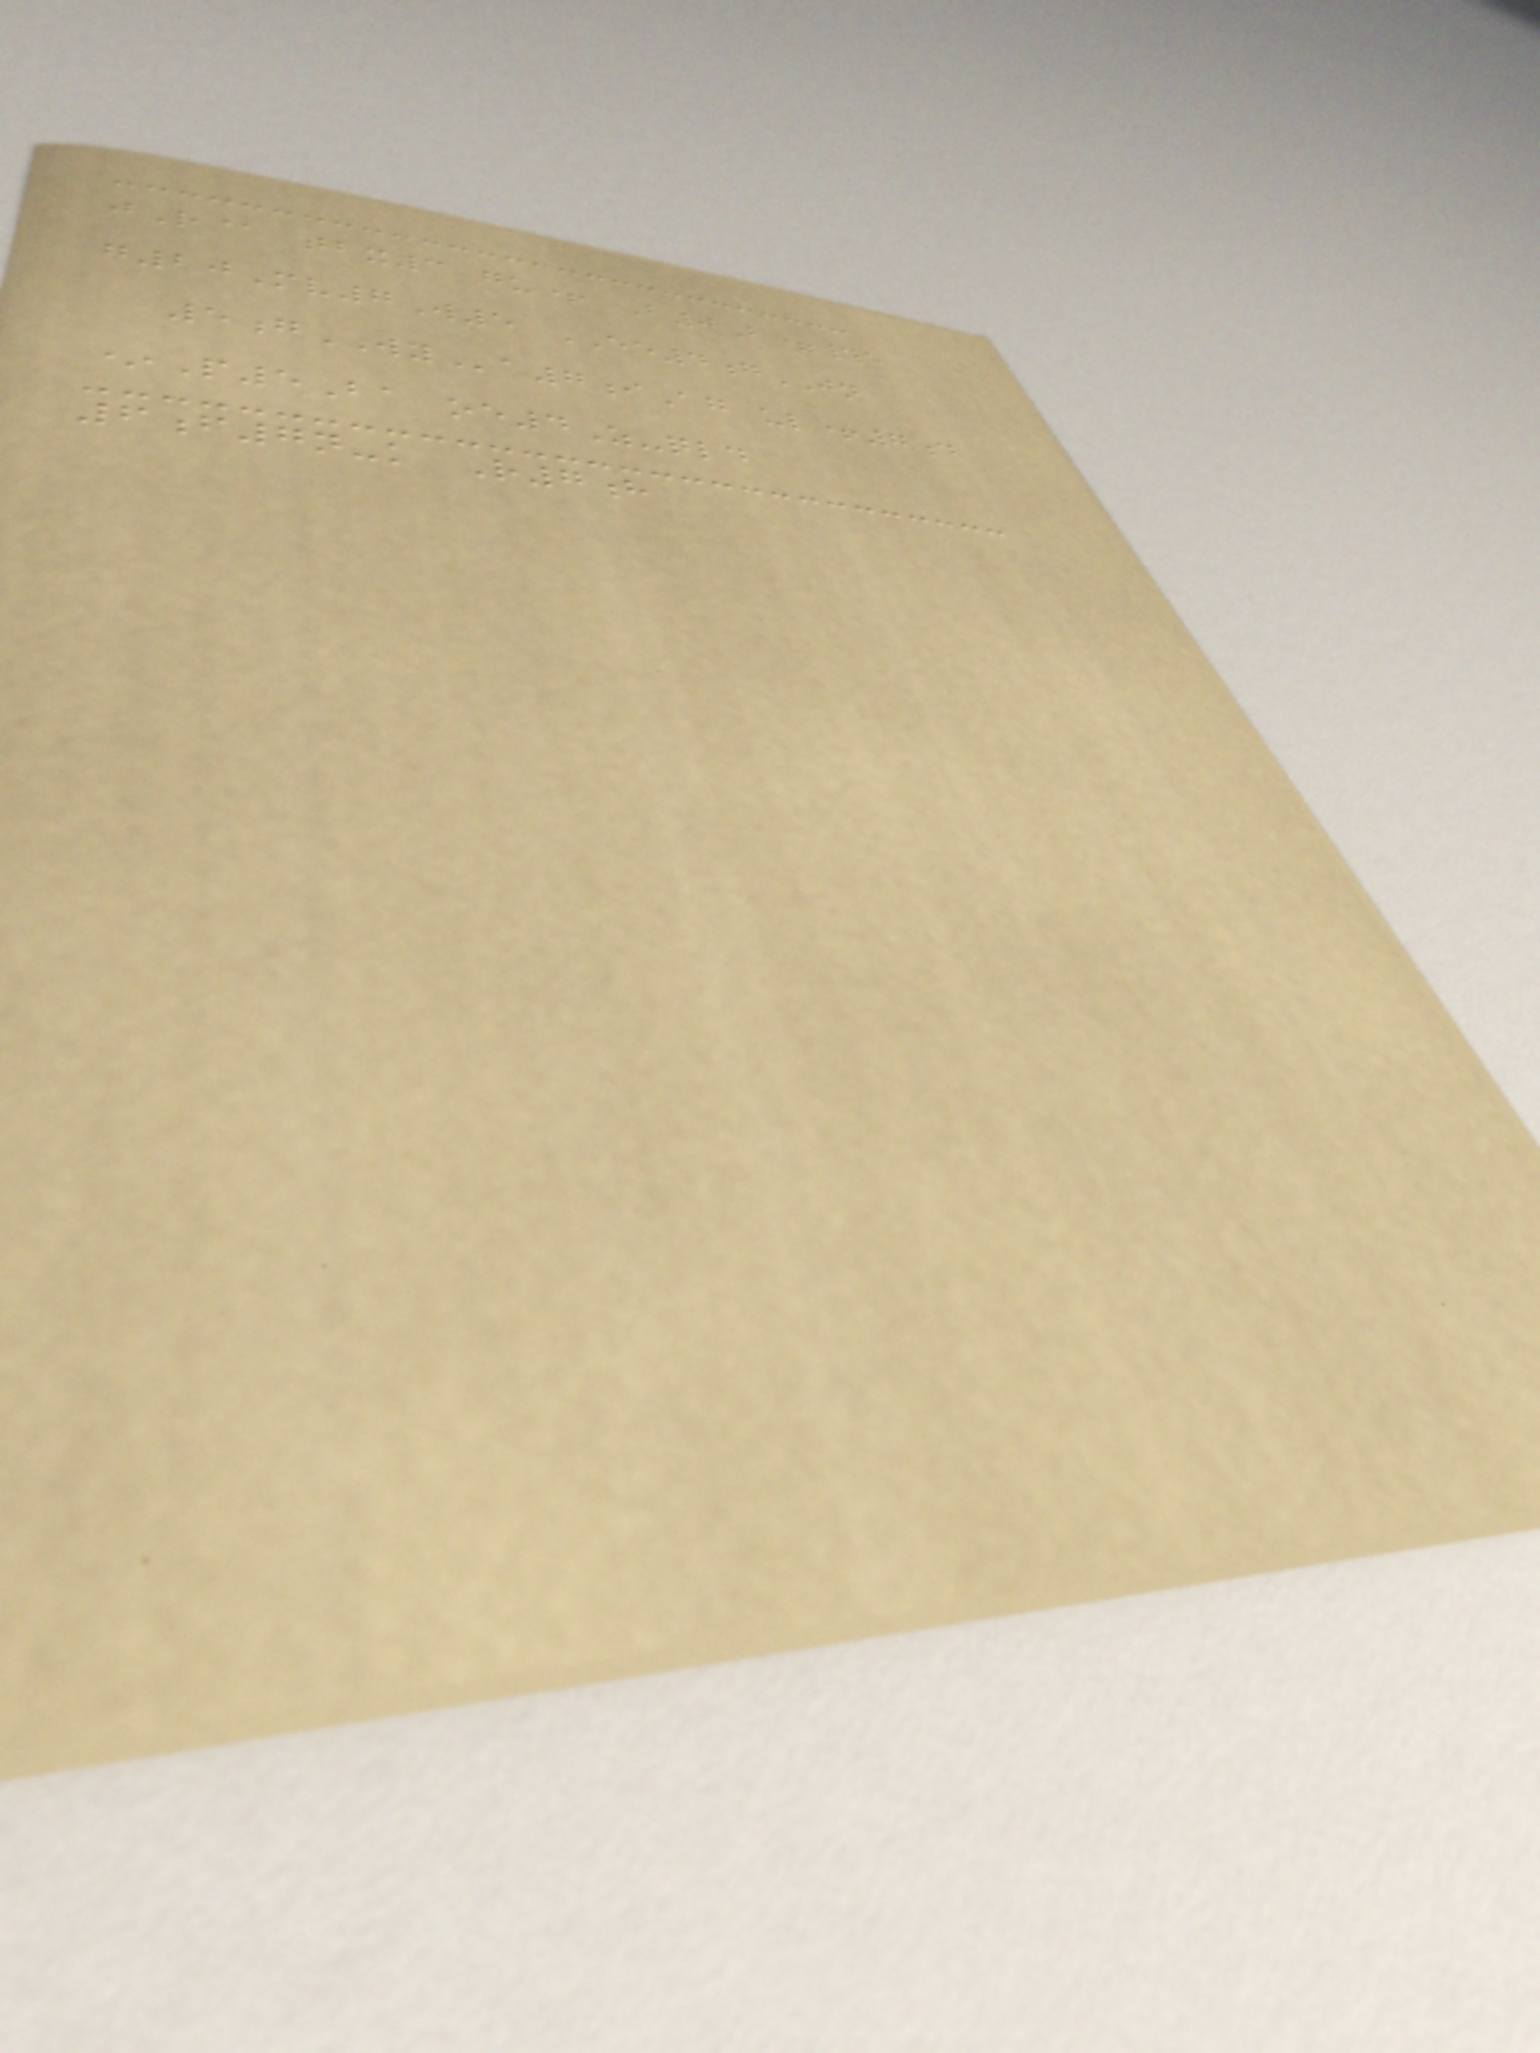jR@ tbx3 gu+ B0B=#e
g20Mv7W5 EE4gJN
5gWYa7iAg ul+7d
*P5Ba oe4Z-qld
6f7n-k R7h
